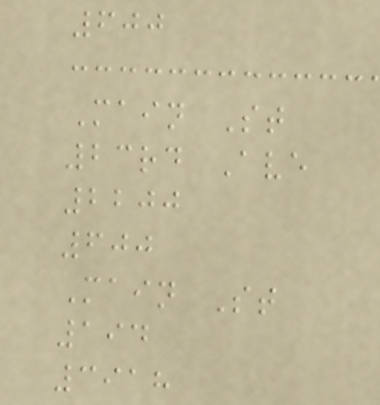600
Main St
23rd Ave
2200
600
Main St
194
3918
